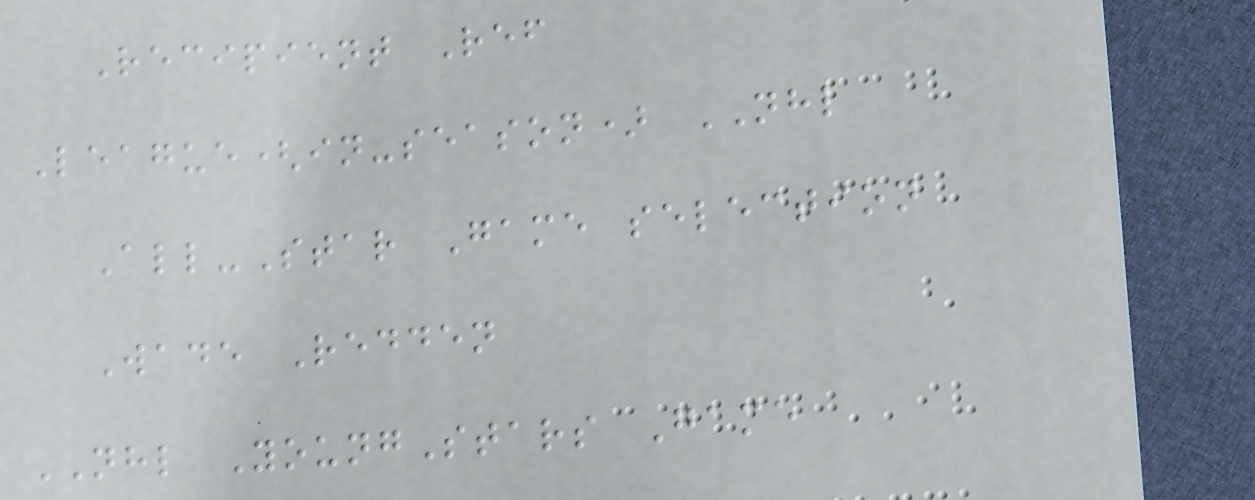Recipient Ref
League(in-season) NHL
All-Star Game selection
Wade Redden
NHL YoungStars Game
